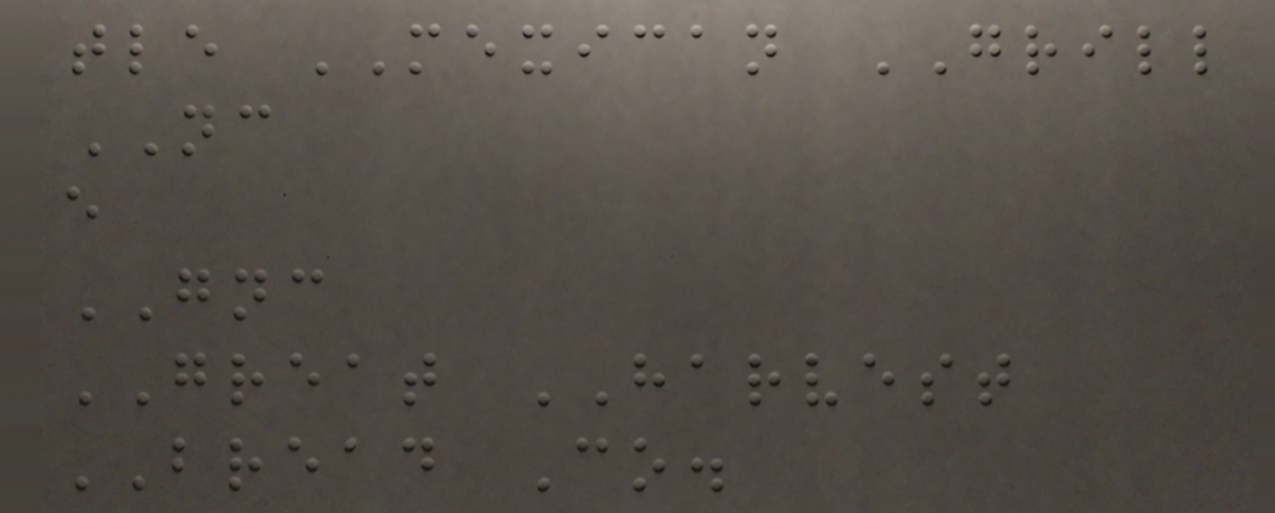tle MEXICAN GRILL
NC
e
GNC
GREAT HARVEST
BREAD Co.
